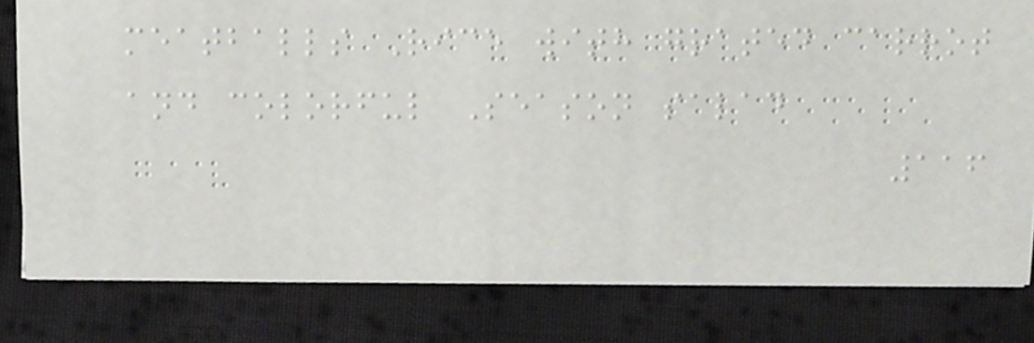meatballs Rice with grated carrot
and colorful Season salad
116
